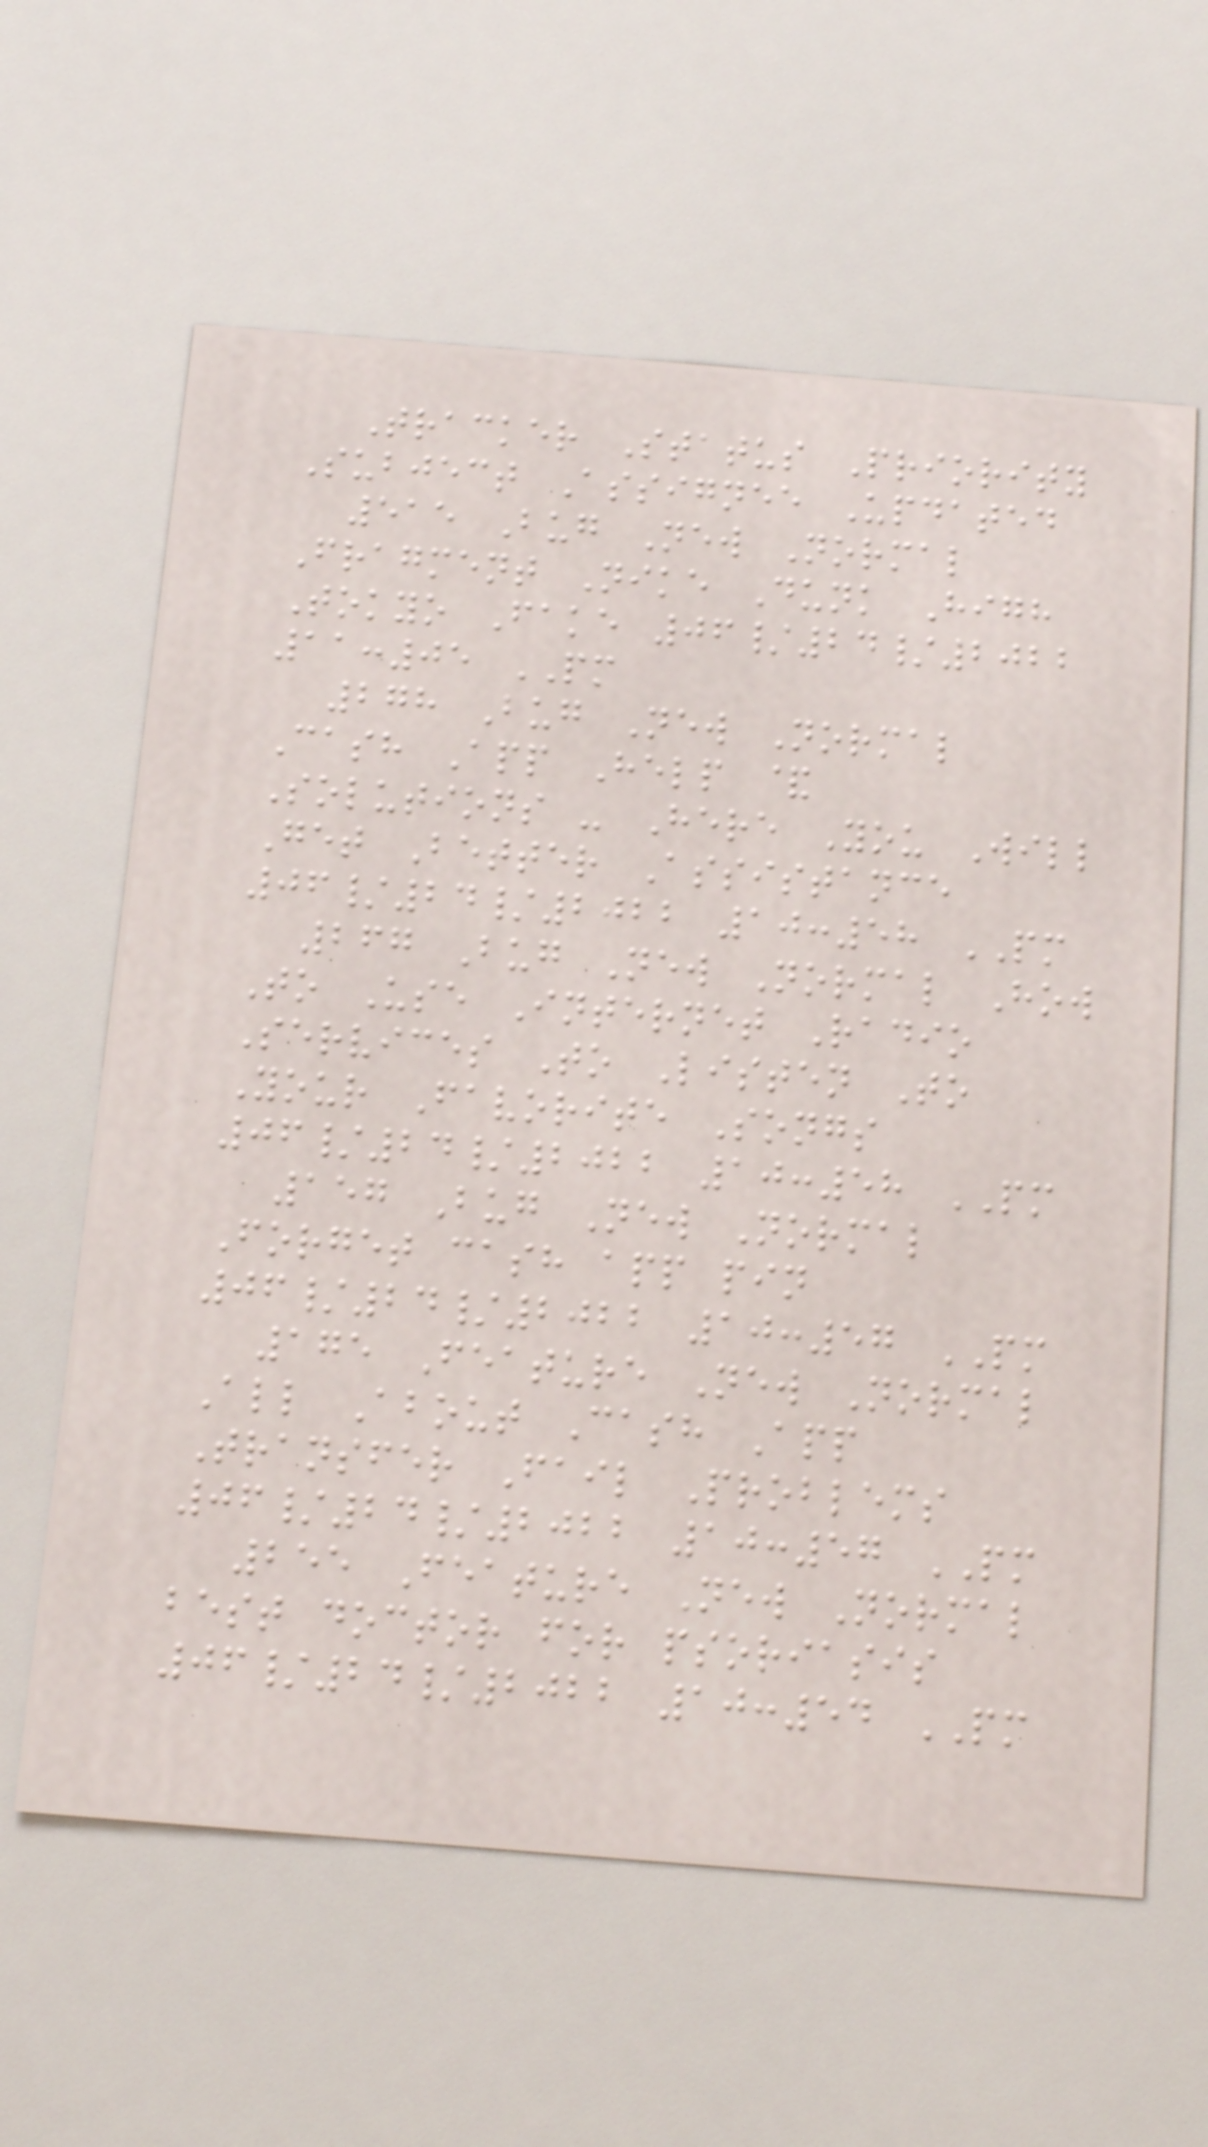Tracker Status Priority
Subject Assignee Updated
515 Bug New Normal
Fragment Nike Dunk High
Tokyo Fake 06/24/2022
11:05 PM
278 Bug New Normal
Cash App Help &
Solutions - Here You Will
Get Better Assistance
06/24/2022 10:58 PM
267 Bug New Normal How
To Use Internet Radio
Services To Listen To
Your Favorite Songs
06/24/2022 10:58 PM
157 Bug New Normal
Forget cash app pin
06/24/2022 10:57 PM
175 Feature New Normal
All About Cash App
Transfer Fail Problems
06/24/2022 10:57 PM
255 Feature New Normal
best doctor for psoriasis
06/24/2022 10:54 PM
